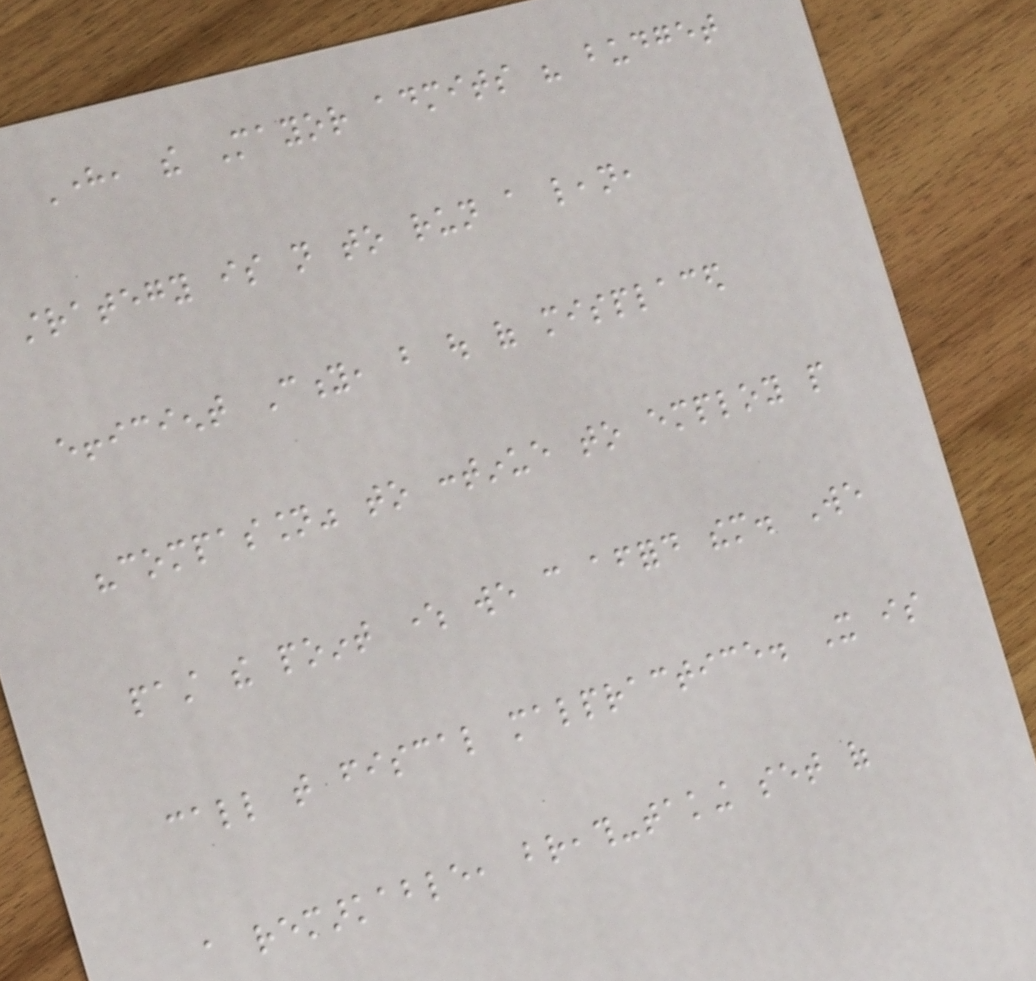Here, the Mayor admits his budget
strategy is not to run a lean,
efficient City, but out of misplaced
"compassion" to continue to employ people
past the point where we can afford them. We
call that fiscal malpractice. It is
a remarkable, breath-taking set of
